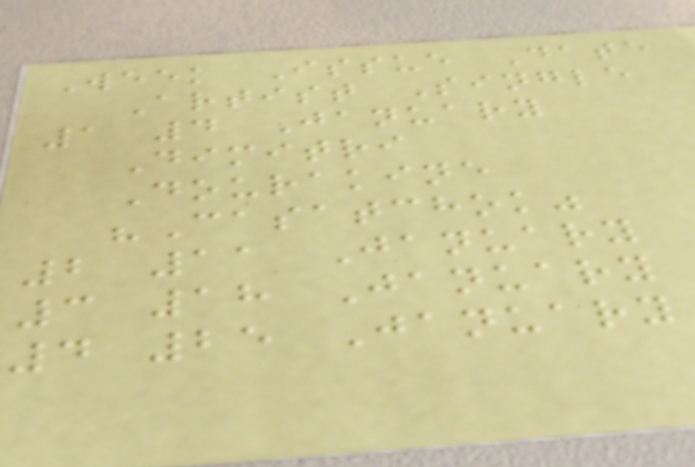Week Issue Date
Artist Single
1 4 January
Dimitri
Dourakine
"Casatchok"
2 11 January
3 18 January
4 25 January
